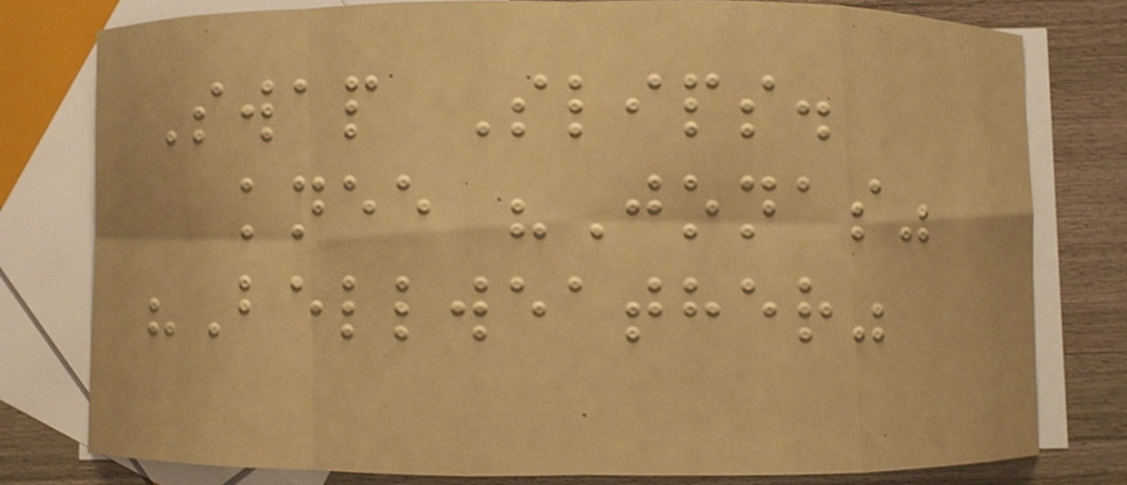Swap Slips.
knee "Jonas"
"Bellweather"
